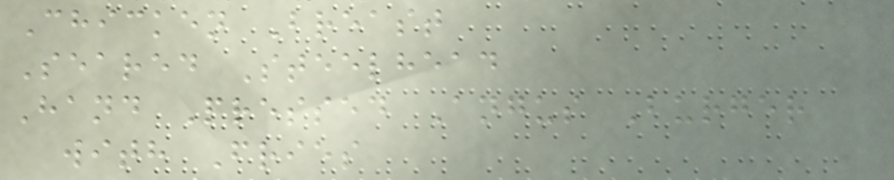Chicken Breast
Seared Steelhead
Hand Pressed Angus Burger
with Fries
